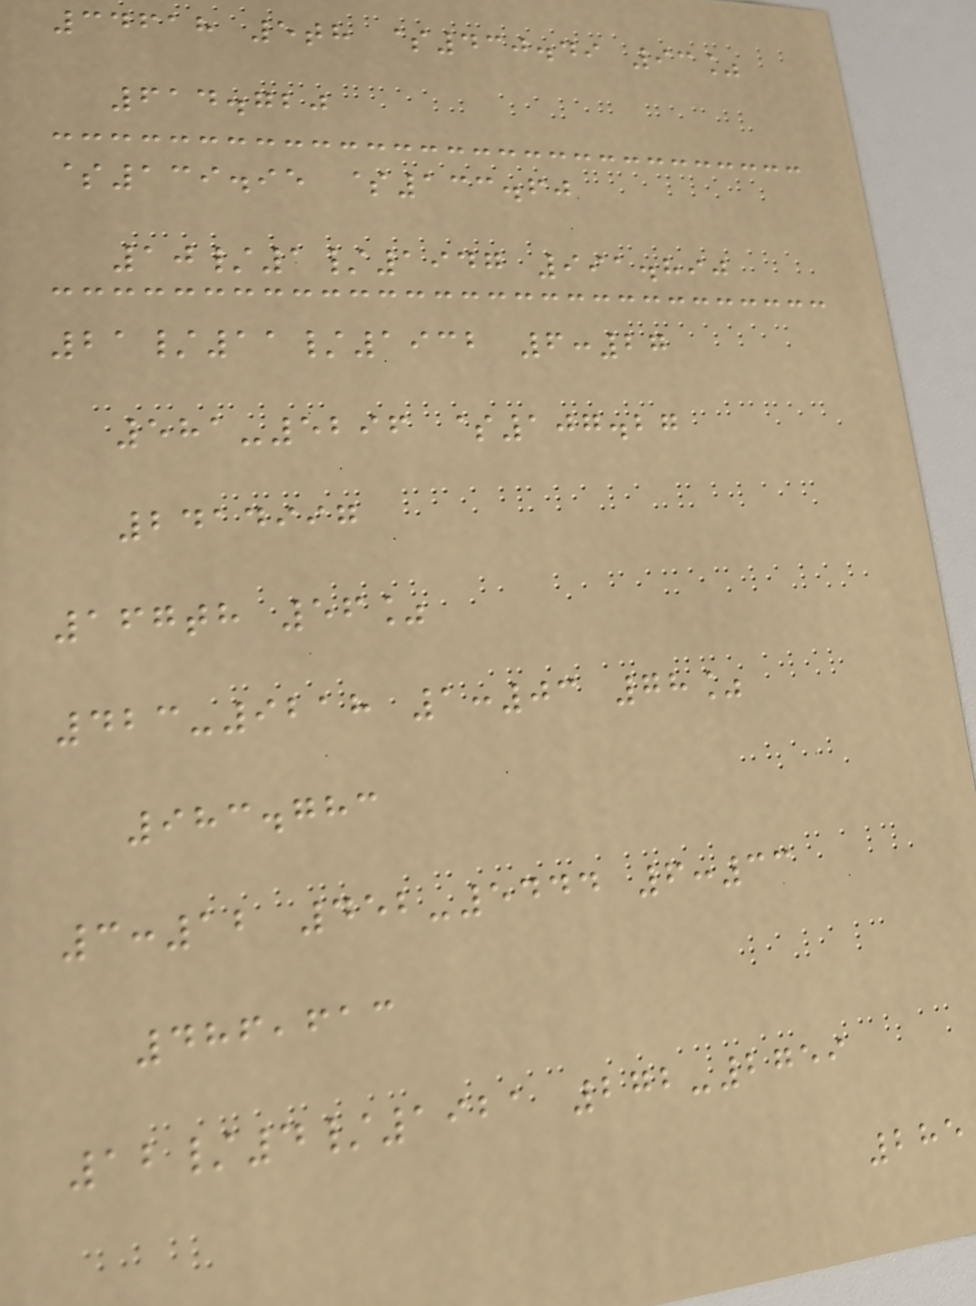34618 5th $430.49 93%
614.720
$139.95 $133.60
10/1/1947 991.890
21/11/1932 6:27
581-5296 $107.27
2414997
167th 56%
423-9218 1:03 78%
983.783
3:12 452-5444 6:33
486,613
12/4/1921 272-2759
285
